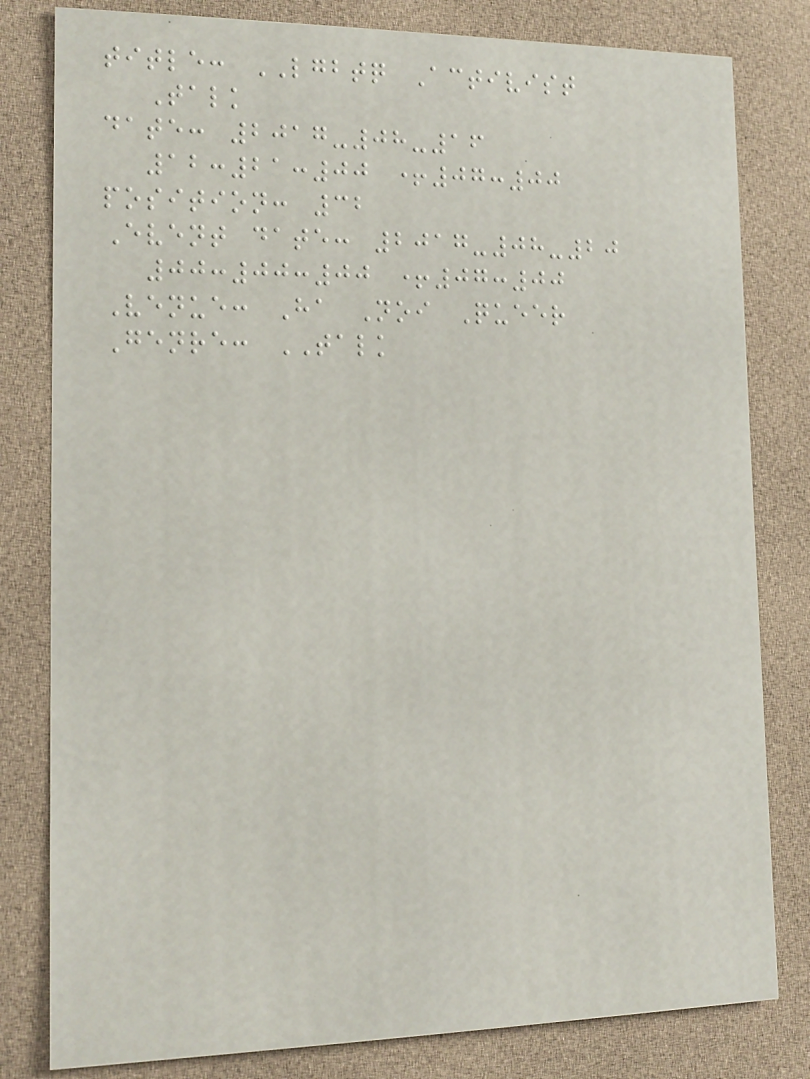title: LGBTQ Activist
Talk
date: 2017-08-16
12:21:00 +07:00
position: 32
Event date: 2017-08-20
00:00:00 +07:00
Venue: Ha Noi Queer
Genre: TALK
